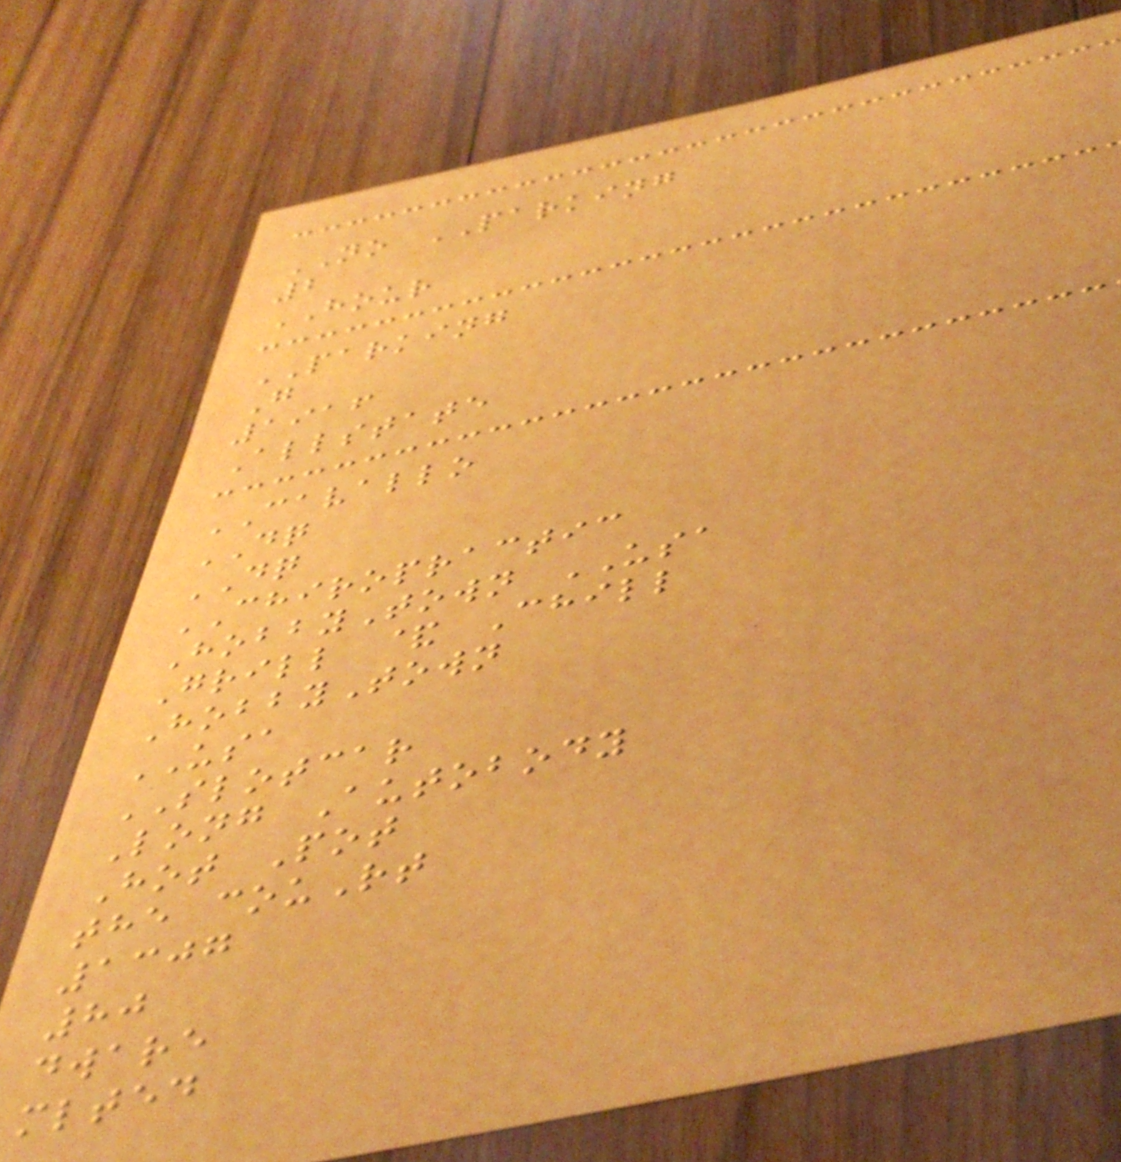NO PARKING
2
HOUR
PARKING
G
1916
Allstate
CAVALLO
DQ
DQ
CHIROPRACTIC
HobbyTown USA
Grill & Chill
HobbyTown
USA
SLOTCAR
Long Autobody
Hot Pot
the couRt
1307
80
dware
mlted
